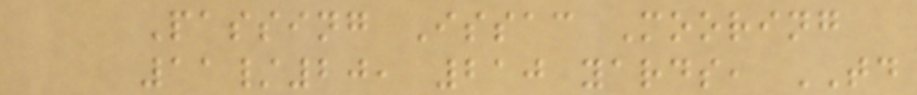Passing Issac Mooring
11/20, 210 yards, TD
